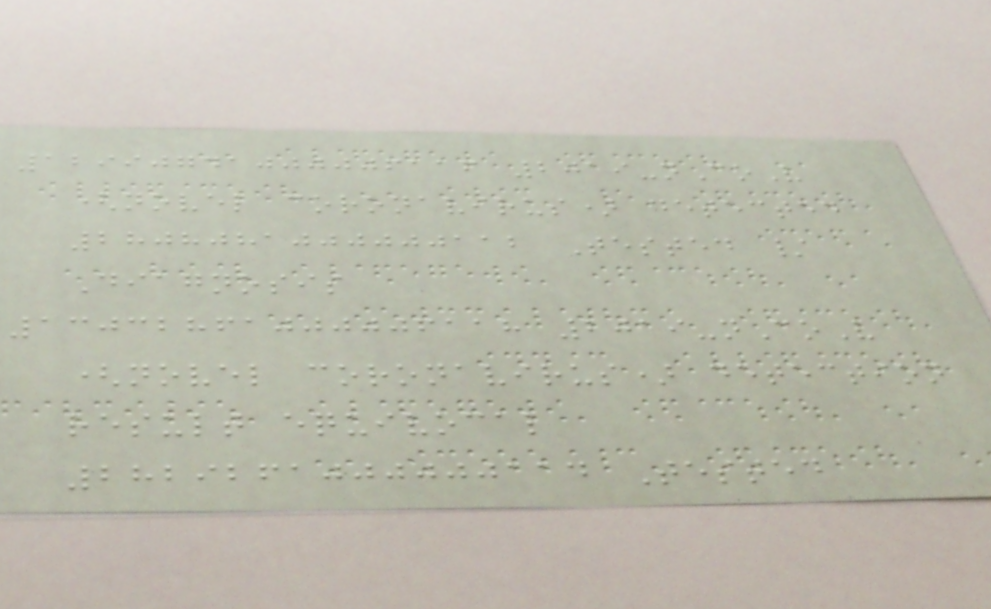12990741000006116 2019-nCoV
(novel coronavirus) detected
2808081000000112 Tested /
Diagnosis
13032861000006118 2019-nCoV
(novel coronavirus) detection
result equivocal
2829261000000114 Tested
